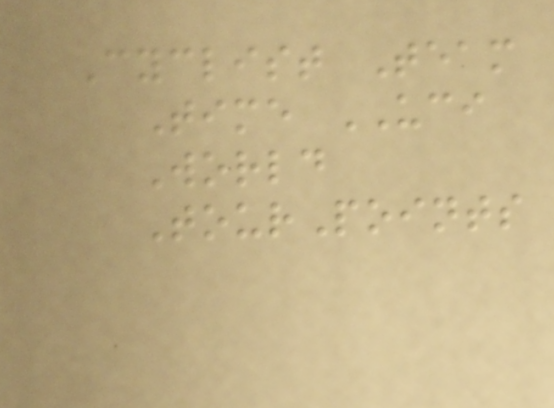Cyclist Team
Time UCI
World
TourPoints
